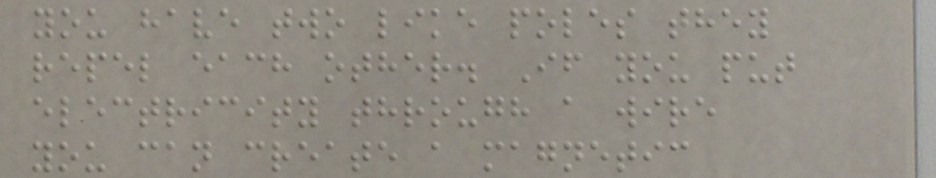you have two like poles they
repel each other. If you put
electricity through a wire
you can create a magnetic
